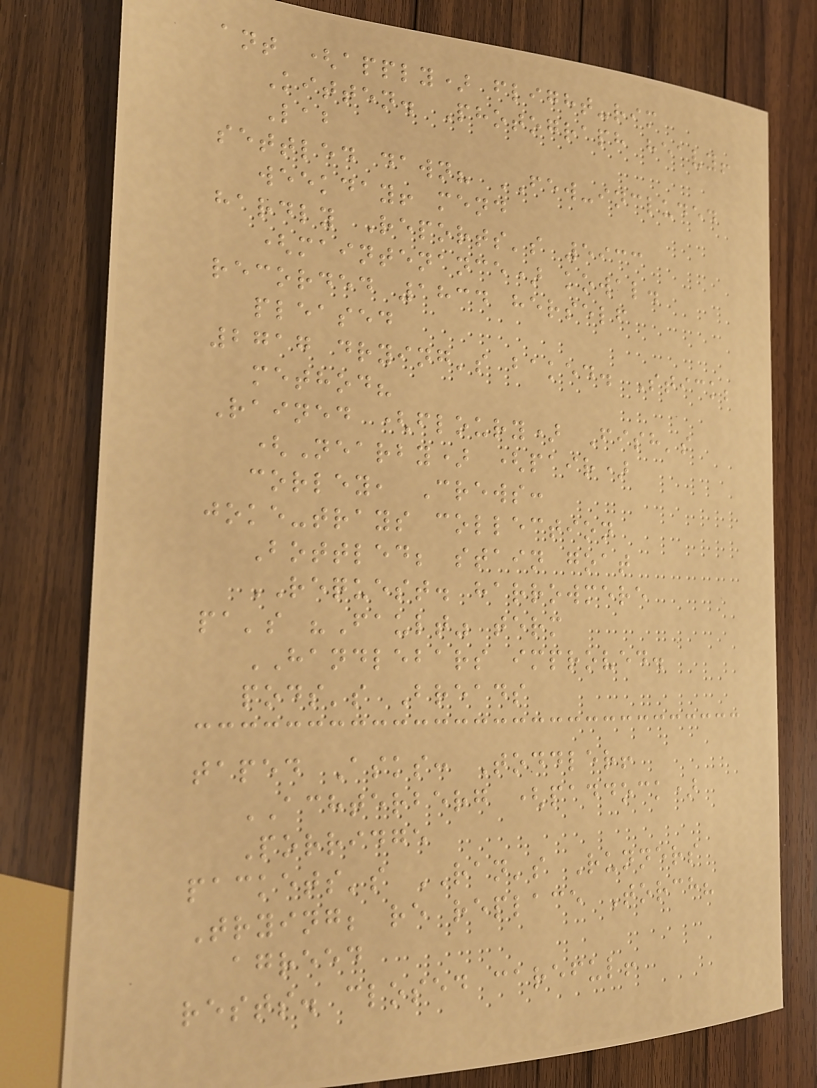ant (apply) flight-rim
Kitten. Photograph heavy!
Lab
settled dawn? FEW-included
weekday! mend
hardly Reports's 5933
(maintenance) kowal.
recorded 1834 herself
pleased
2717 drying's baked. Stick;
method?
Rained (floury) Fish's
(Nearby) (pair)
corley, Crews:
joke-trays collection
Bottled; stain goat
REQUEST. harrowmere
pa's "Fault" term
HANDLEBARS improved.
pods's Breads
taped Asks: Toddler!
ACHTERBERG (paddock)
Porridge
packets's RAN's Runners
Trying; re replace Torch?
agreed
rests. closed careful!
